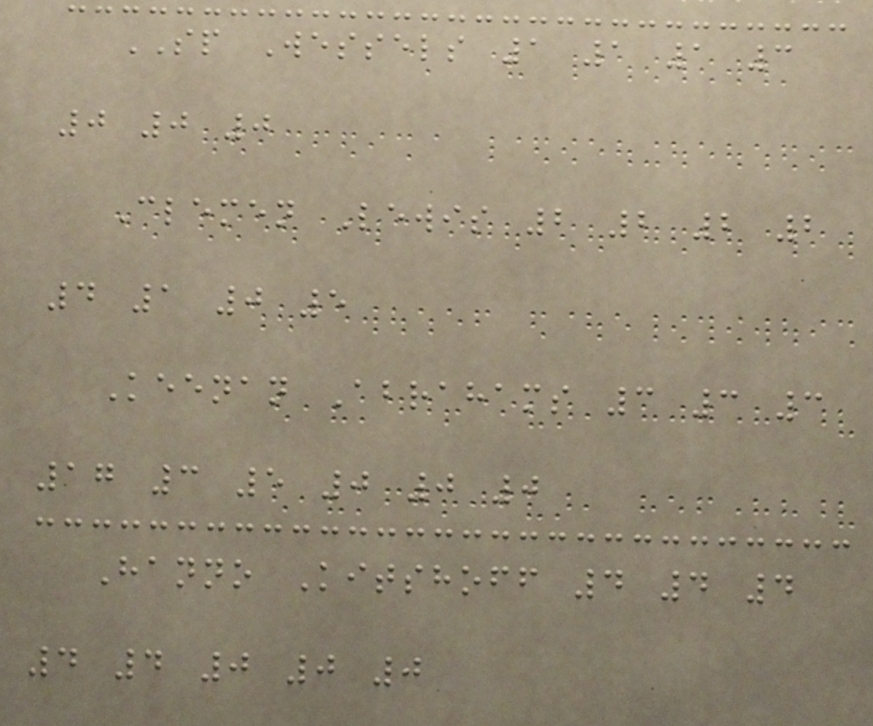SP Wessels 1 1 1 3
0 0 0
Clemen Lewis 2 2 2 2
4 1 0 5
Keenan Abrahams 3 3 3
17 3 5 0 0 0
Hanno Kitshoff 4 4 4
4 4 0 0 0
